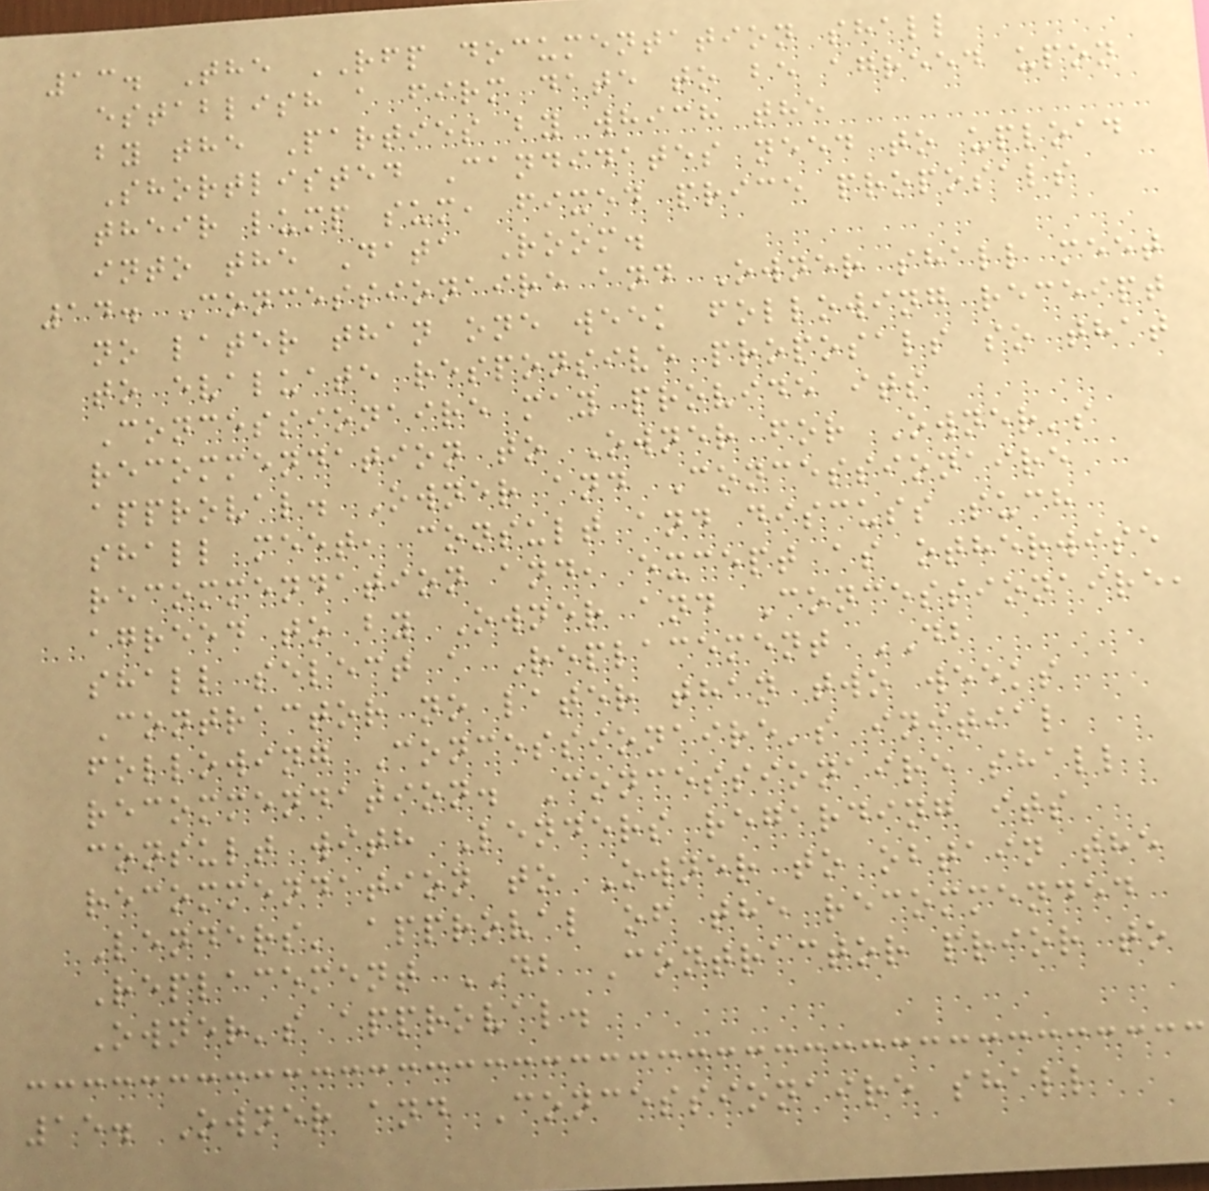13. The RFP documentation shall
establish a firm date to be agreed upon
by the Parties by which the
Shortlisted Candidates need to upload
their lump sum, fixed price proposals
into the Data Room.
14. Concessionaire and Owner shall meet
no later than one week following receipt
to evaluate responsive proposals so that
Concessionaire may provide its
recommendation to Owner for Owner's
approval. Owner and Concessionaire
shall meet, consult and discuss such
recommendation and, except as otherwise
agreed to by Owner and Concessionaire,
shall select a Replacement DB
Contractor no later than two weeks
following Concessionaire's initial
recommendation. Concessionaire shall
consult with Lenders regarding its
recommendation to Owner to obtain the
Lenders' approval of the recommended
Replacement DB Contractor prior to
Owner's approval.
15. Owner and Concessionaire shall
